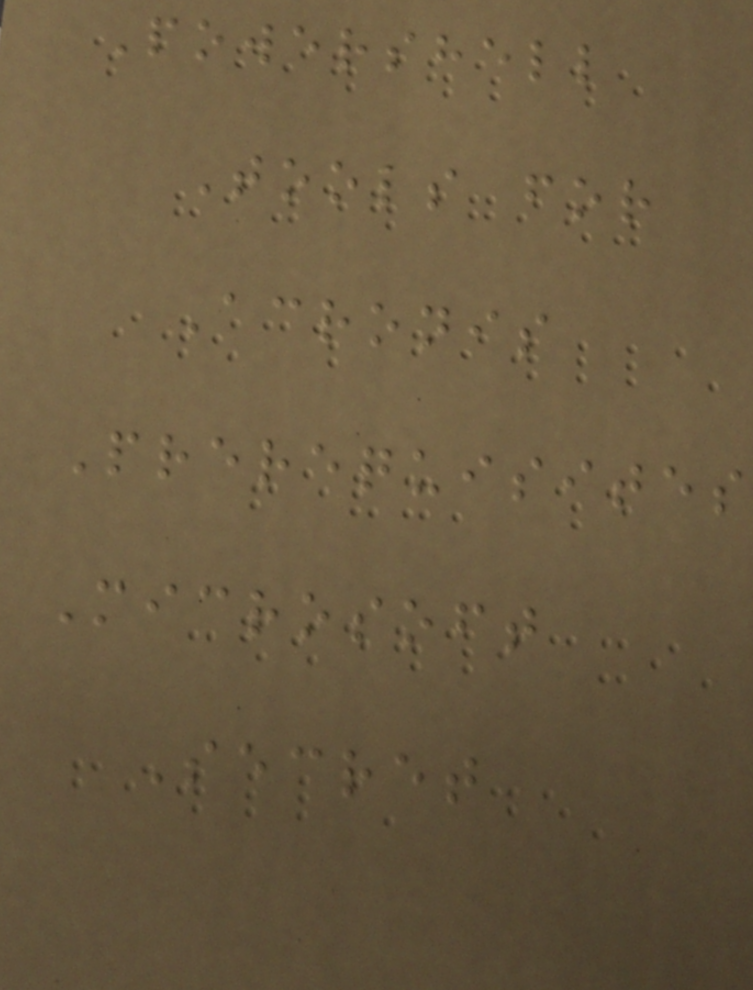Powershell
Tools for
Acronis
Prerequisites
Microsoft
Secret
